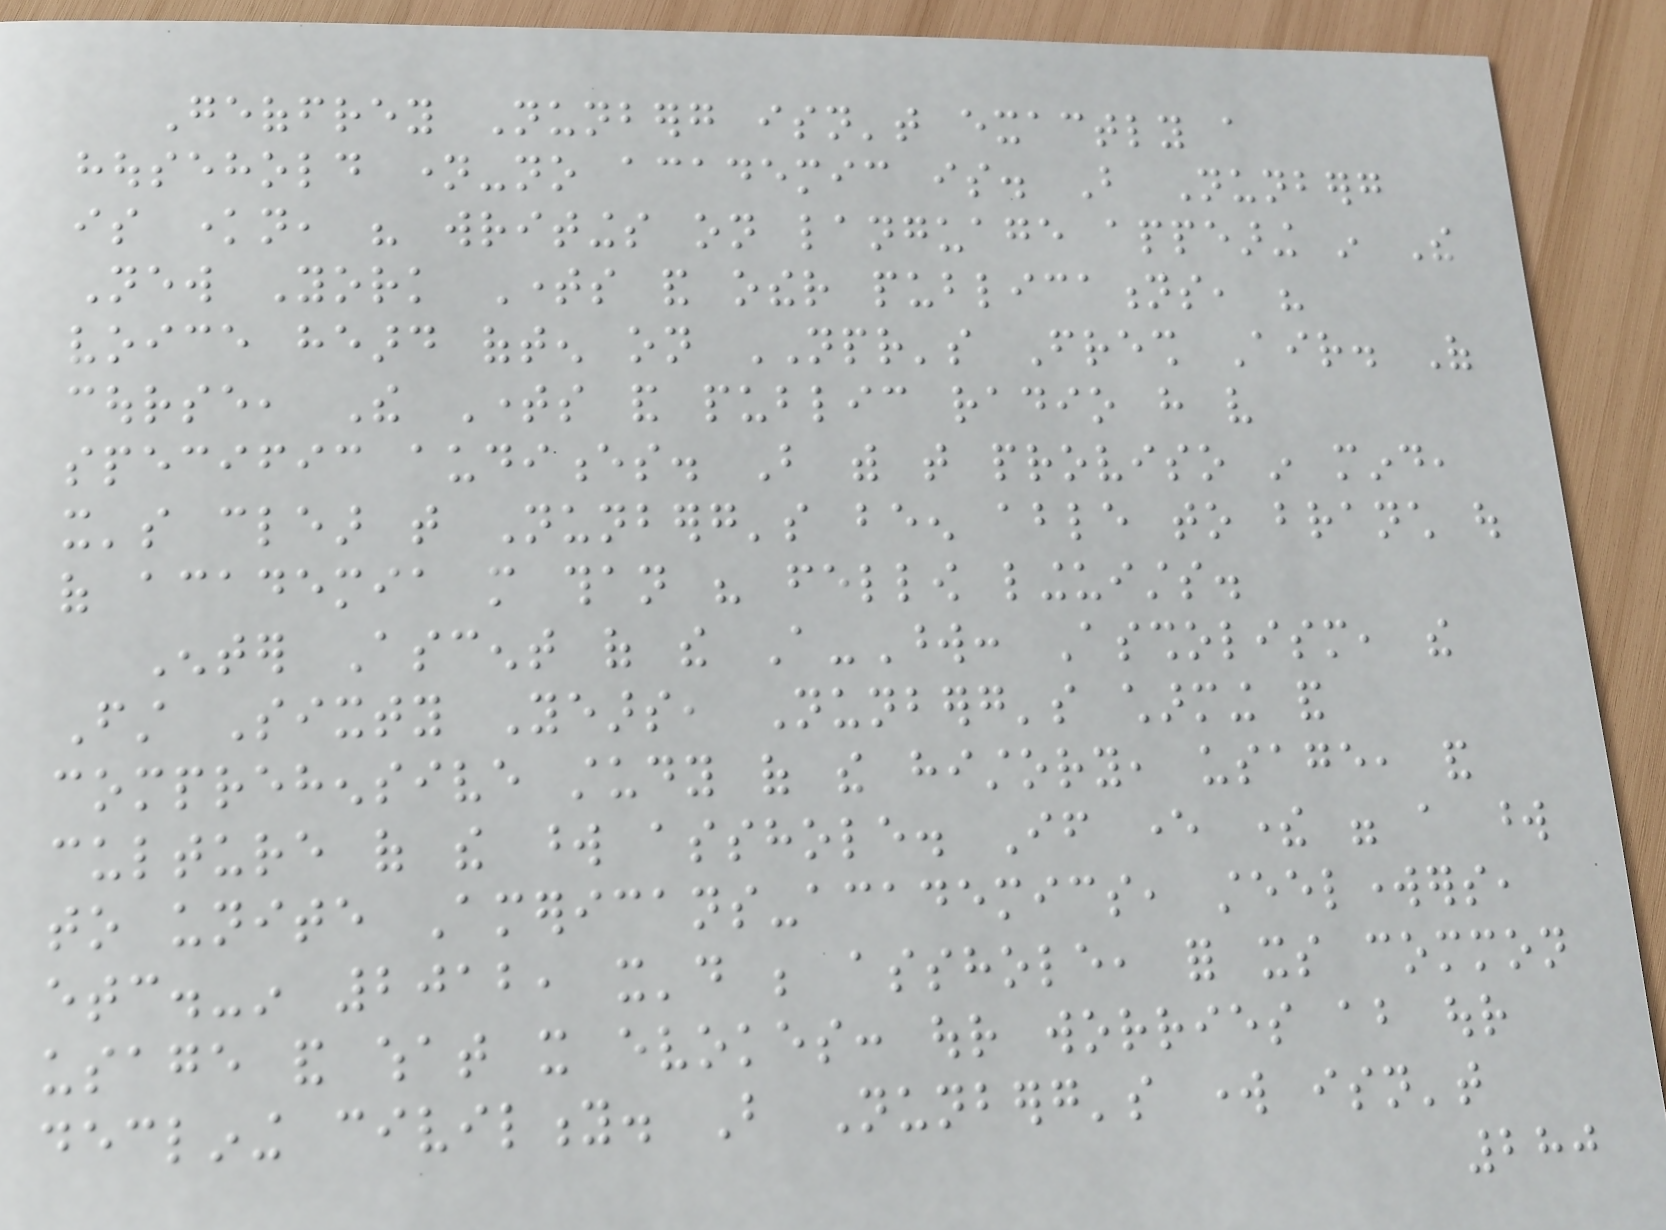Geoffrey Nunberg isn't exactly a
household name-no academic is. But Nunberg
is known, his writings on language appearing in The
New York Times and other publications, his
voice heard often on NPR's Fresh Air. Of
course, The Times and public radio have very
specific audiences. But with that proviso in mind,
it's clear that Nunberg's been able to branch out
of academia more than his fellow linguists.
Enter Ascent of the A-Word: Assholism, the
First Sixty Years, Nunberg's charming and
comprehensive study of the history, usage, and
culture of the word asshole. If ever there were a word
to unite Americans-academics, steelworkers,
etc.-in 2012, it'd be asshole, for its common
usage and what it evokes: our worries about our
declining civility. But Nunberg's work isn't
280
